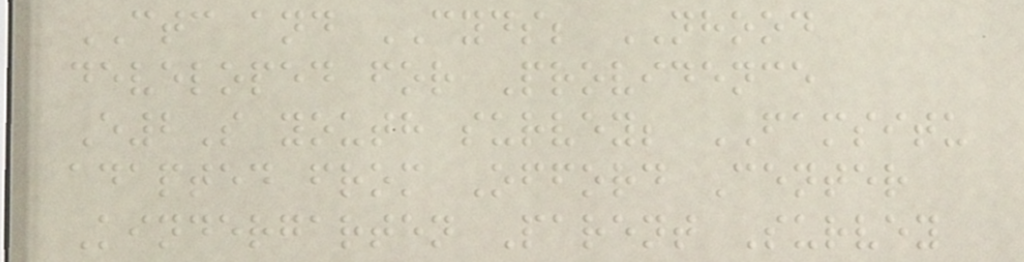CTC and CYDS; NHOOD
developed for Providence
E2S youth survey; FAMSITU
adapted from Offord Center
Kindergarten Parent Survey
